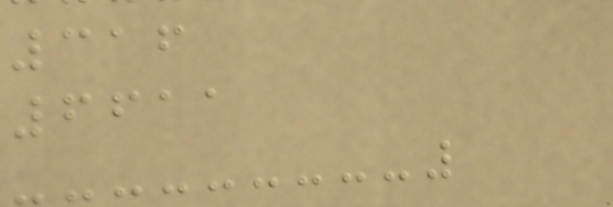316
6611
